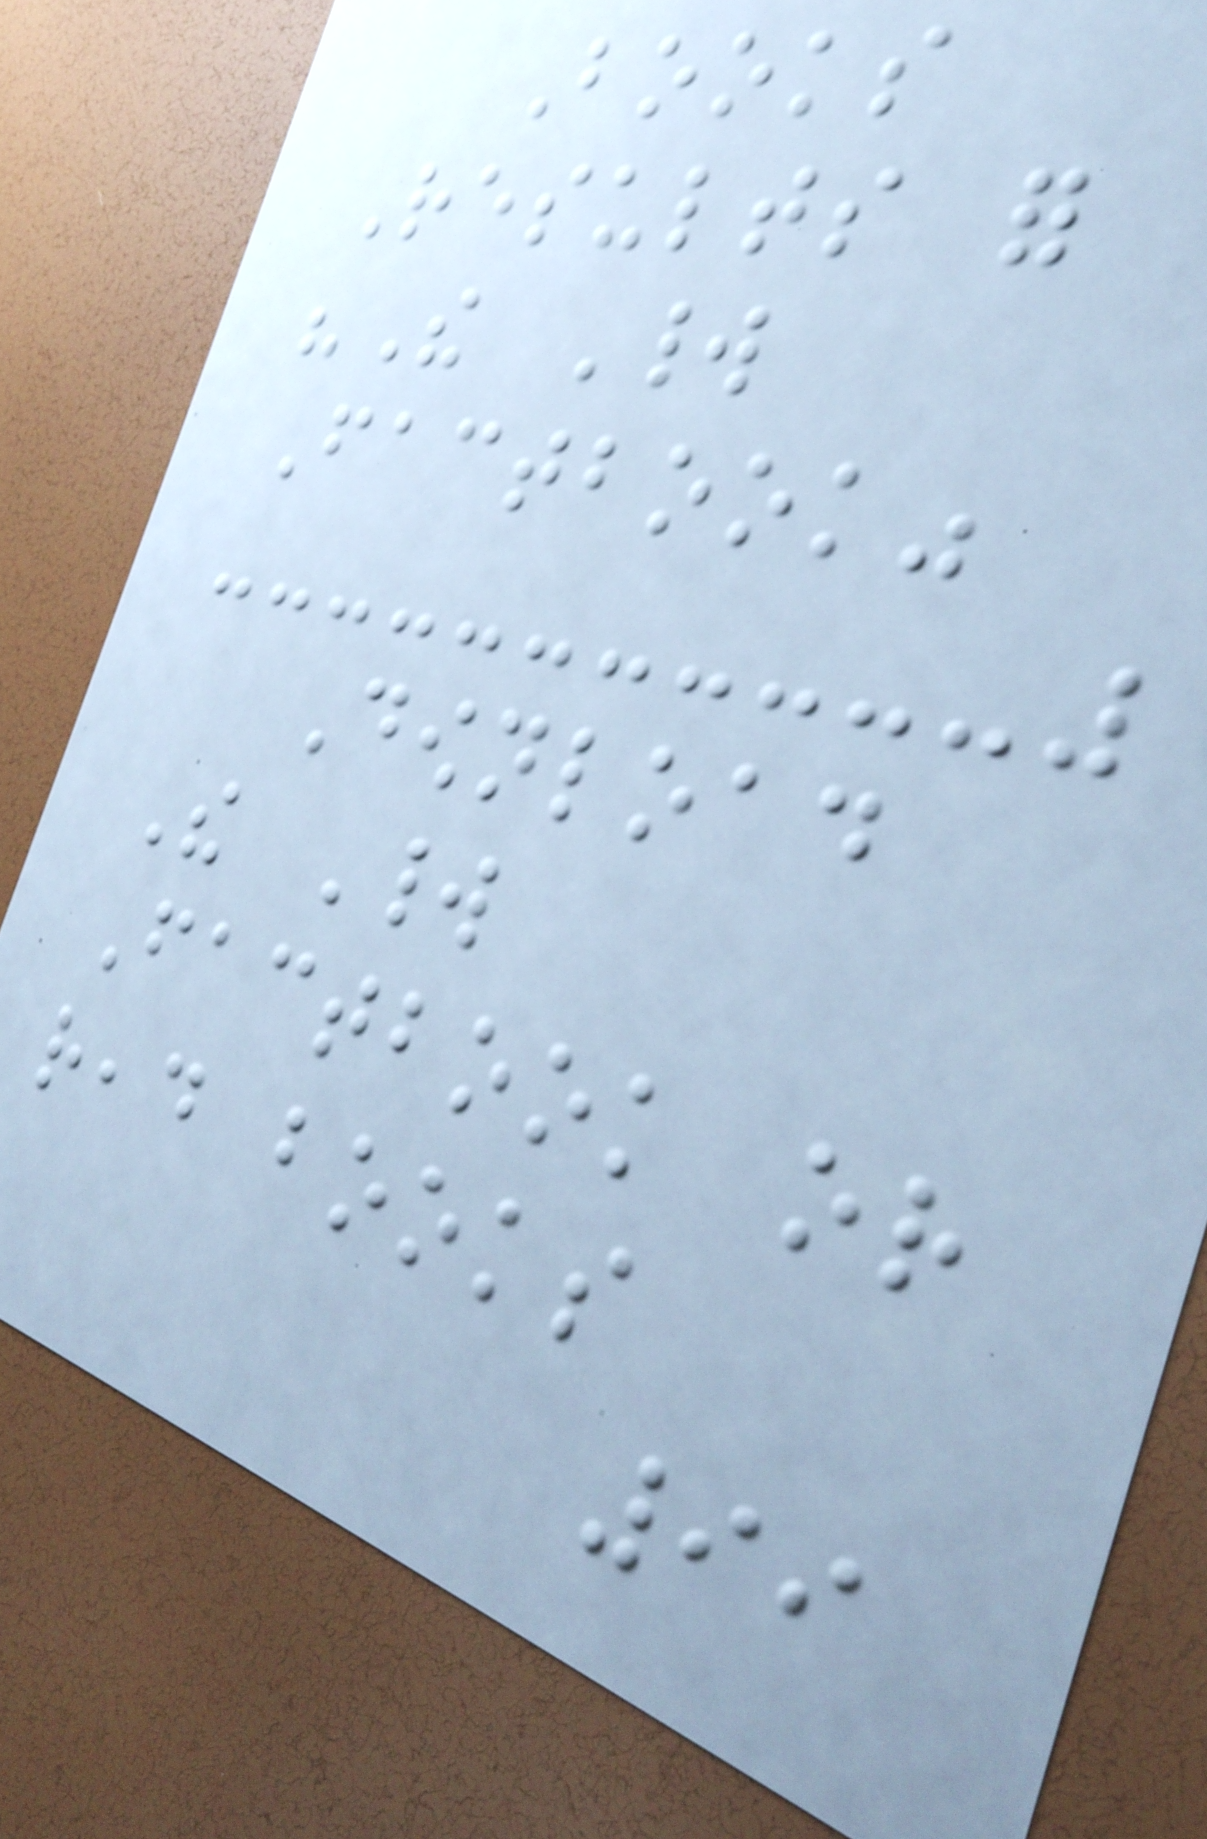Books
Results for
"The World
Factbook"
Download
The World
Factbook or
read books
99
